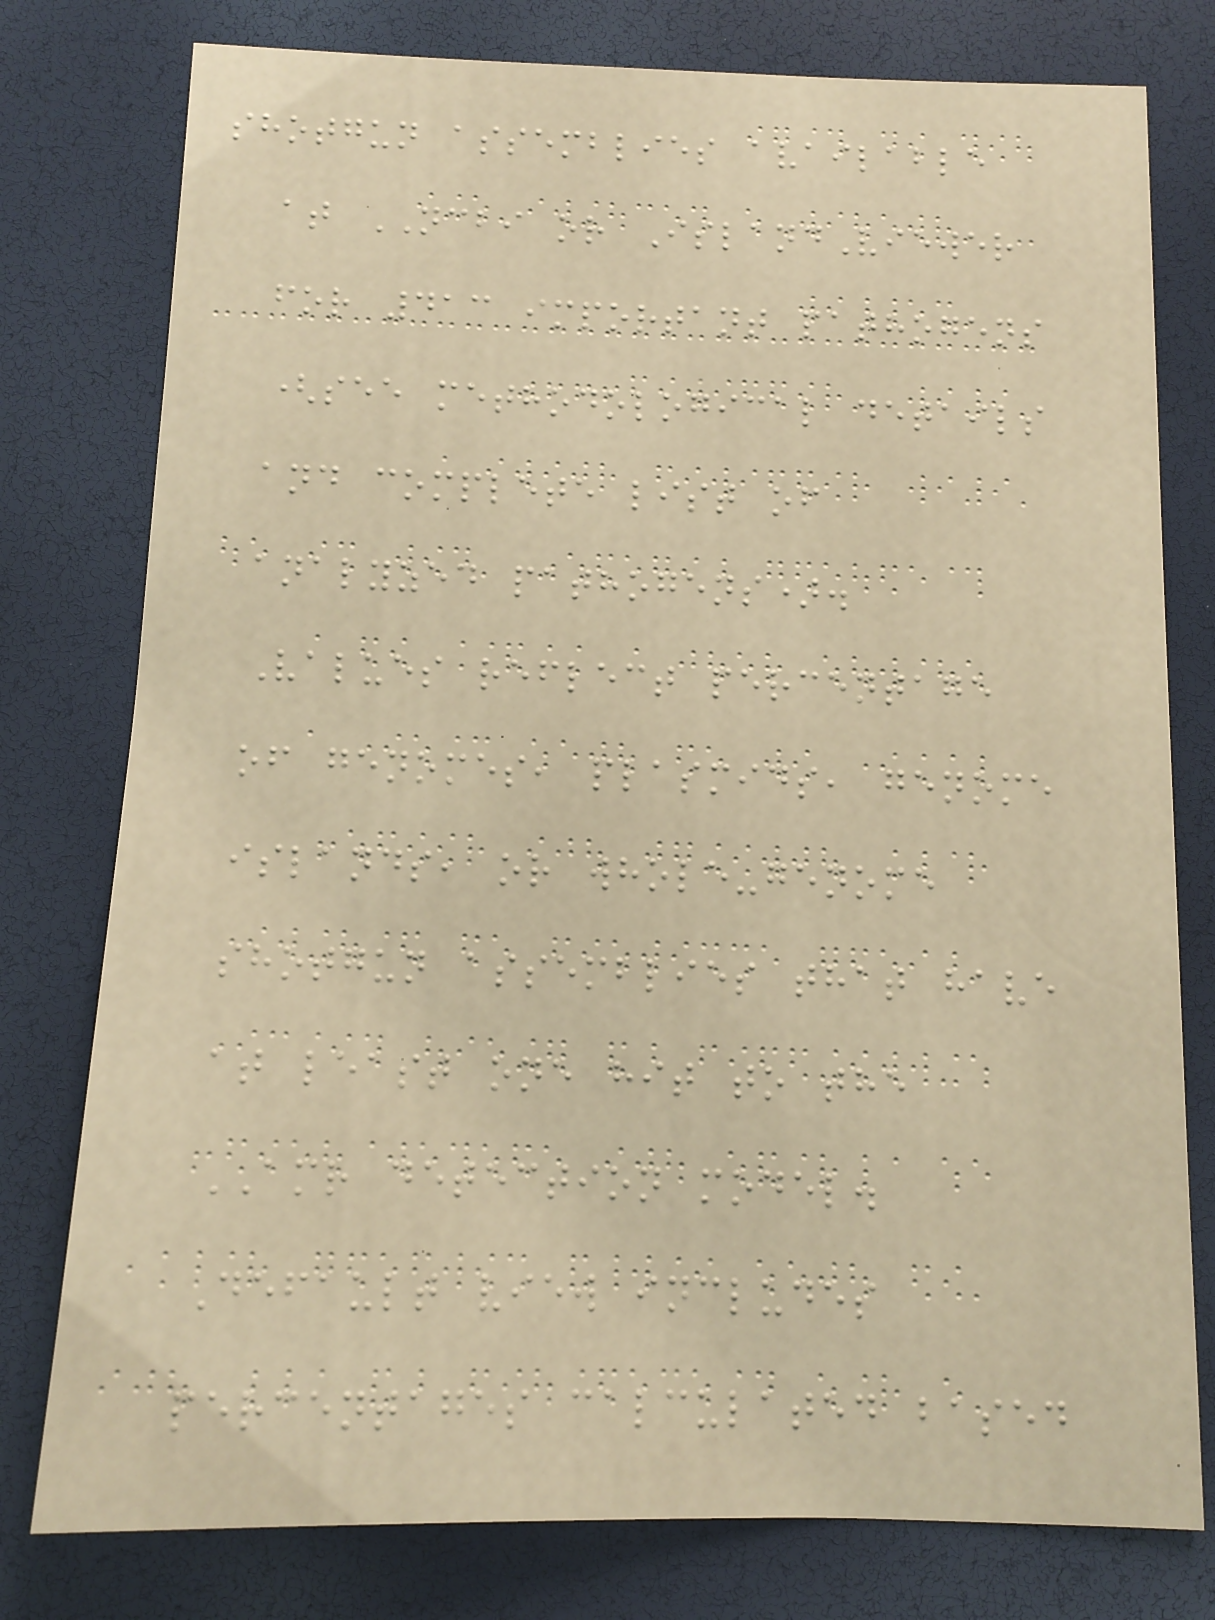shotgun assemblies available
at NCBI or IslandViewer
for 413 important pathogens
(see methodological details
and complete list of
analyzed pathogens).
Values reflect percentage
of genomes, plasmids, genome
islands, or whole-genome
shotgun assemblies that have
at least one hit to the
AMR detection model.
Default view includes
percentages calculated based
